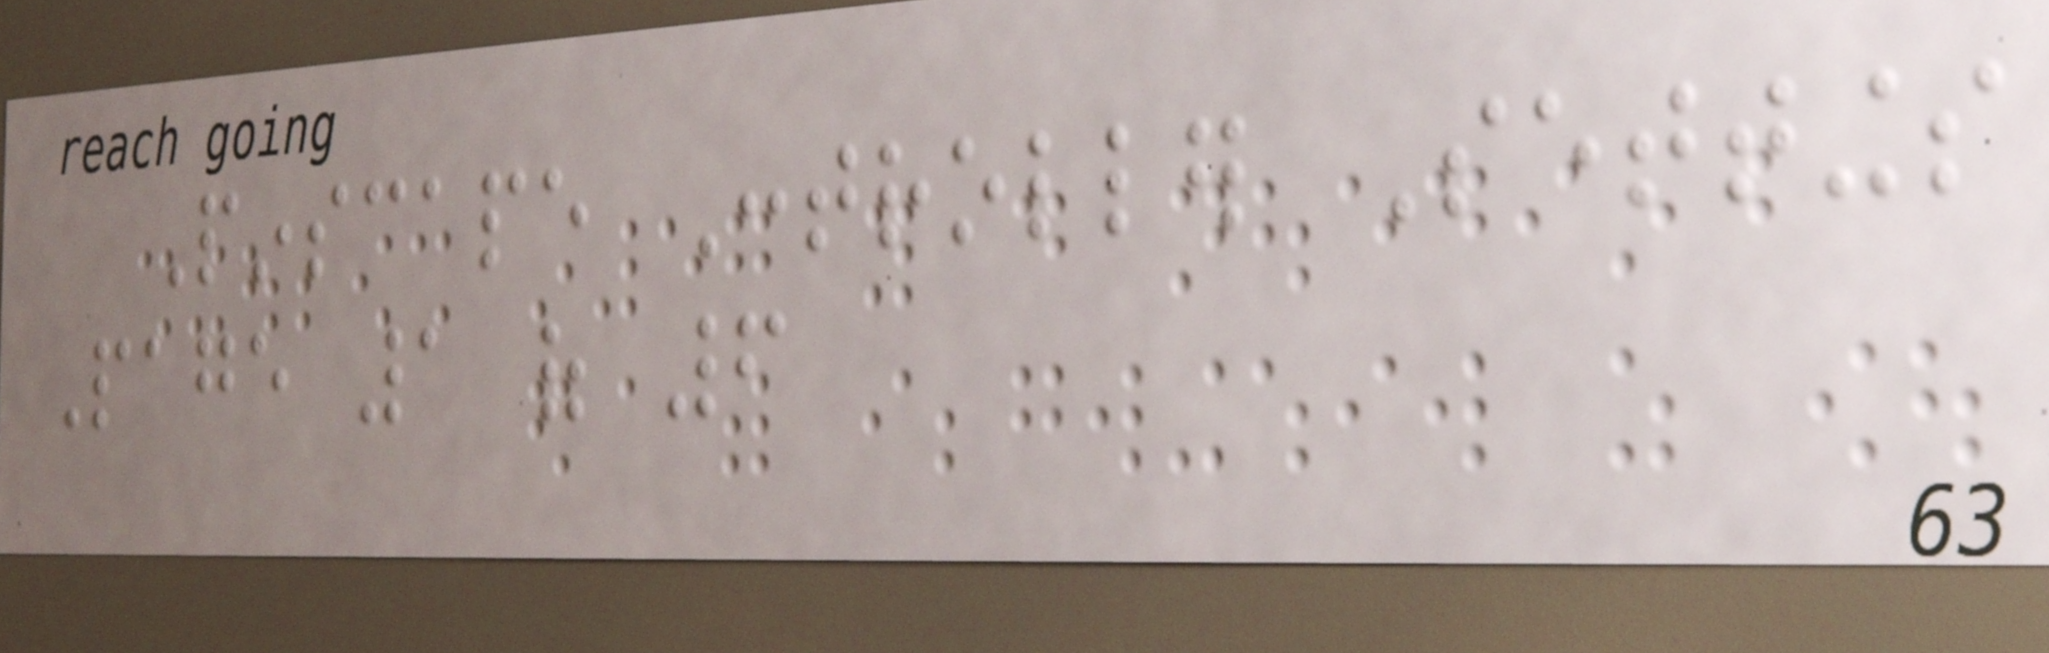Pinscape Controller Settings
Page 1 of 6
